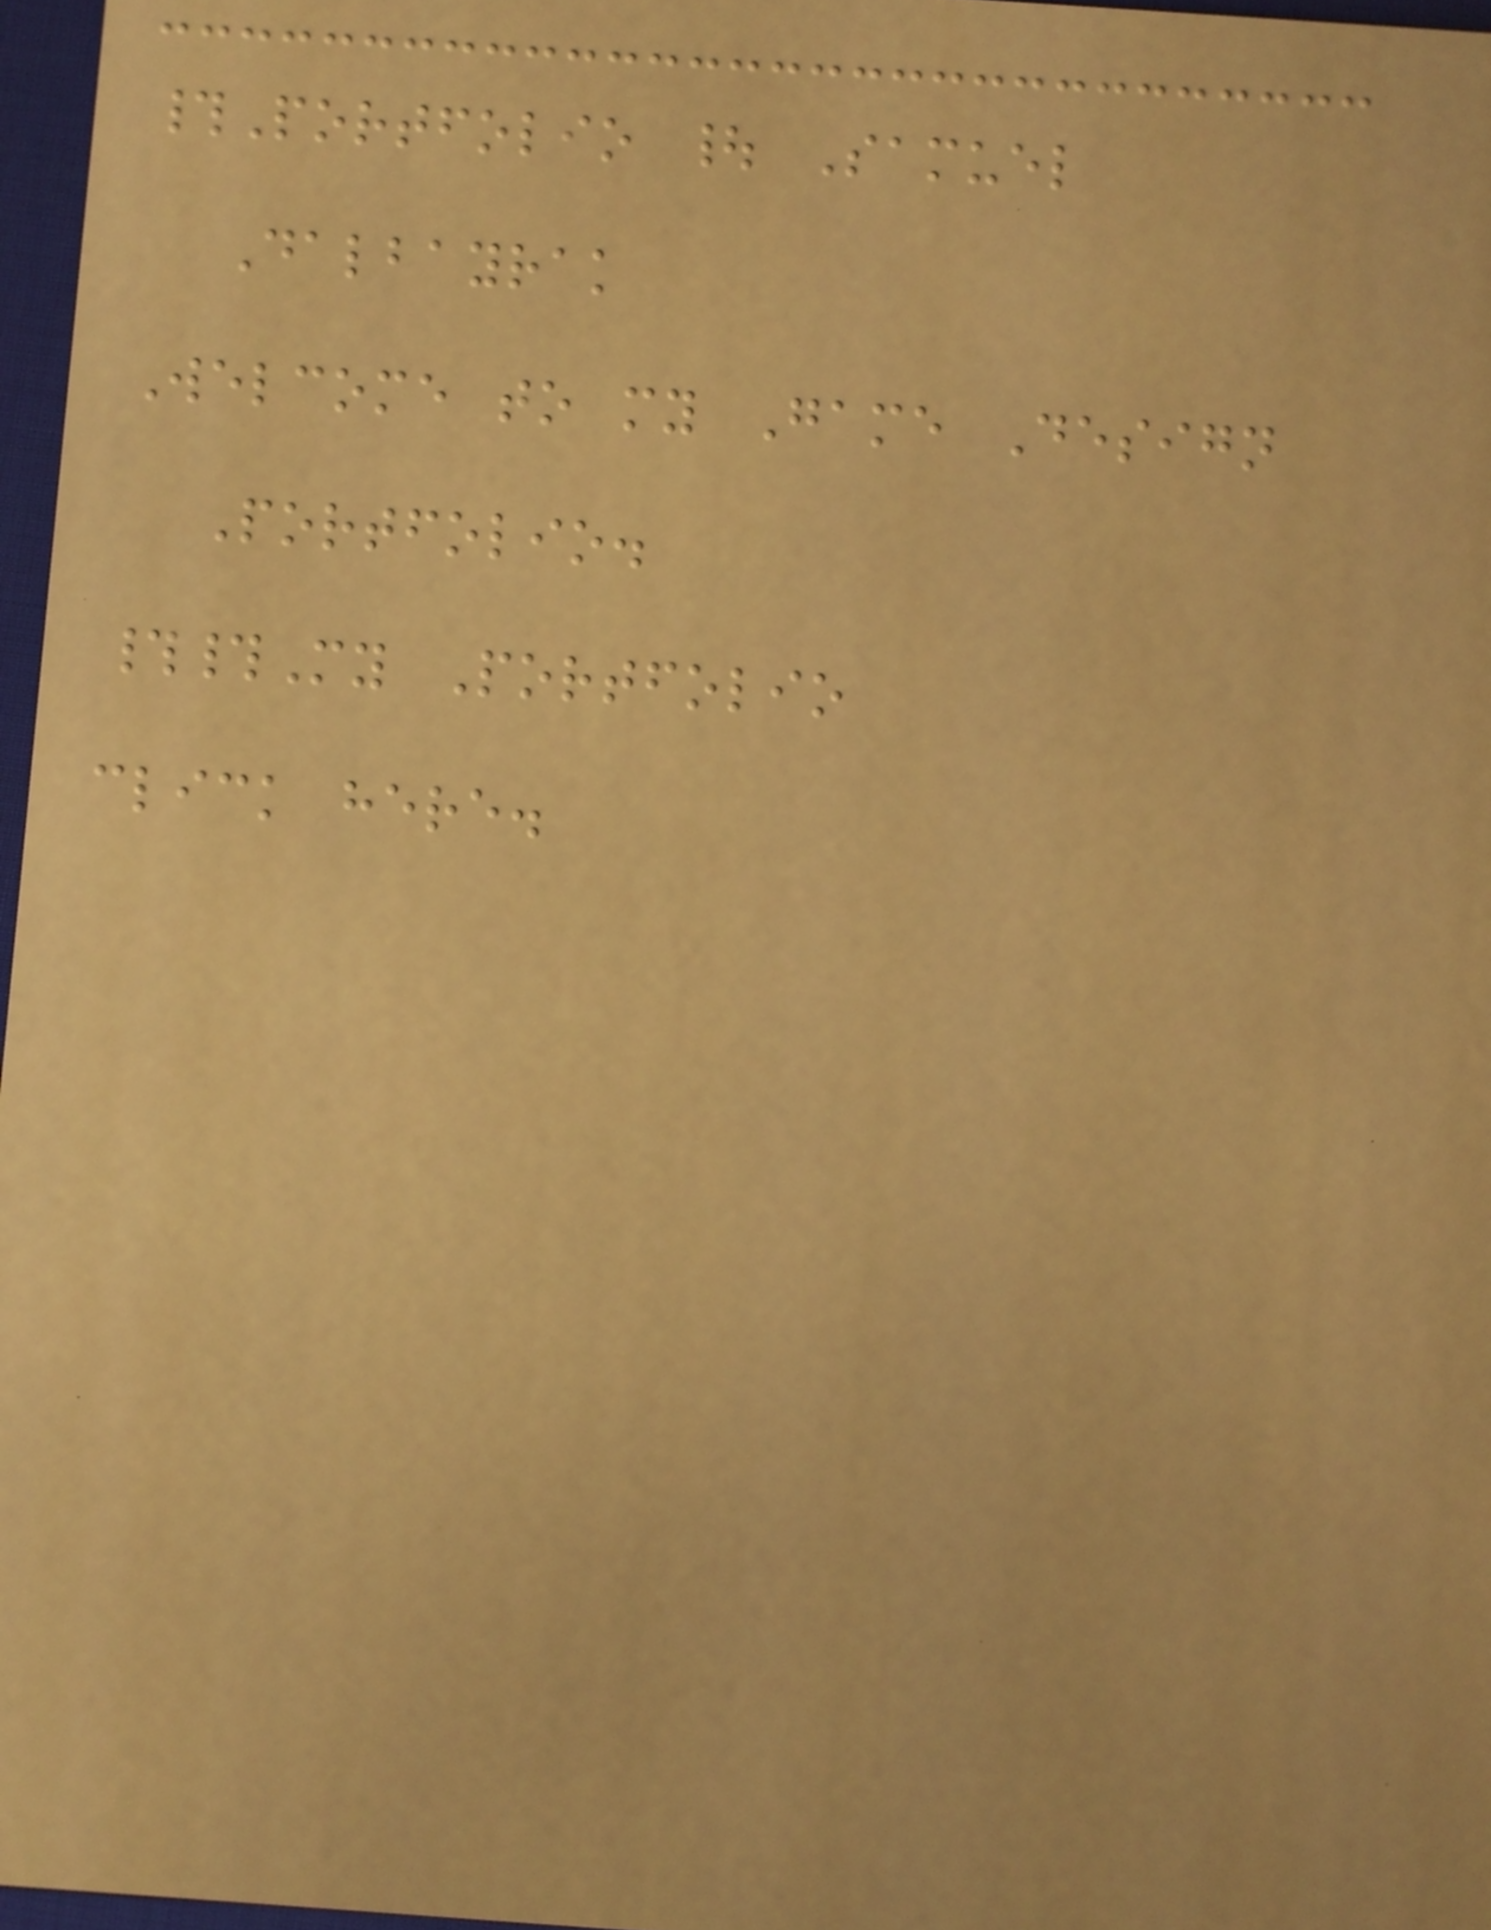#Portfolio | Samuel
Dalbayrak
Welcome to my Game Design
Portfolio.
##My Portfolio
click here.
